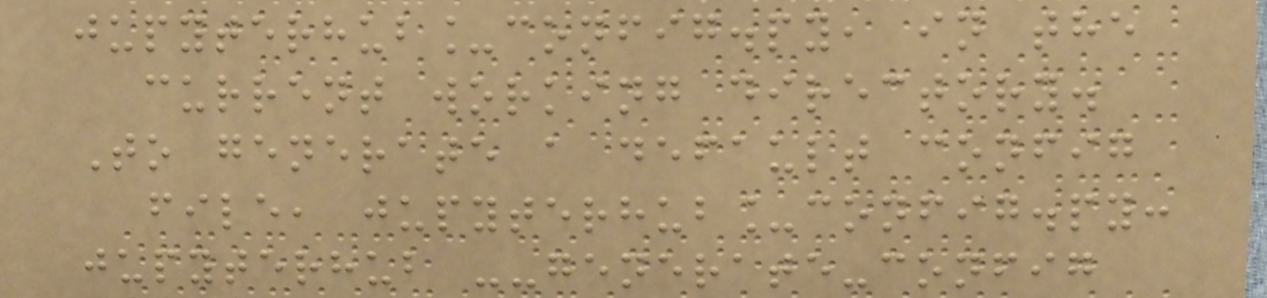jupyterhub_config.py, in the
current working directory.
To generate a default config
file, jupyterhub_config.py:
jupyterhub --generate-config
